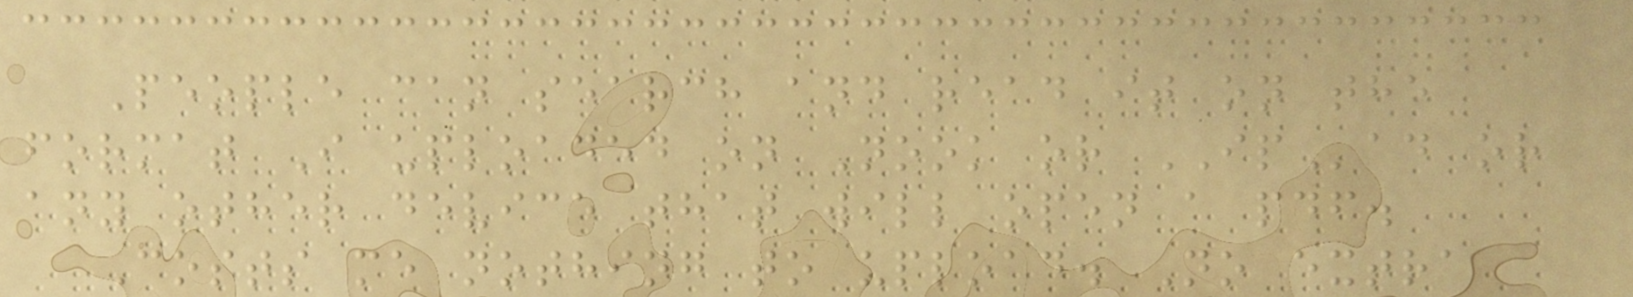People can search and read it on the
format I uploaded on Nook or IPad or
any other device that will open a pdf.
Costs me nothing to upload. No extra
